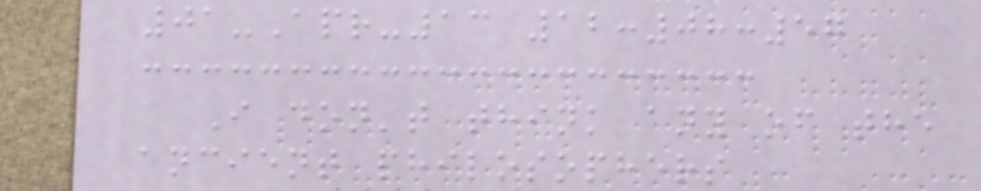01-Apr-13 12:08:57
I don't think any of the
ancient philosophers
